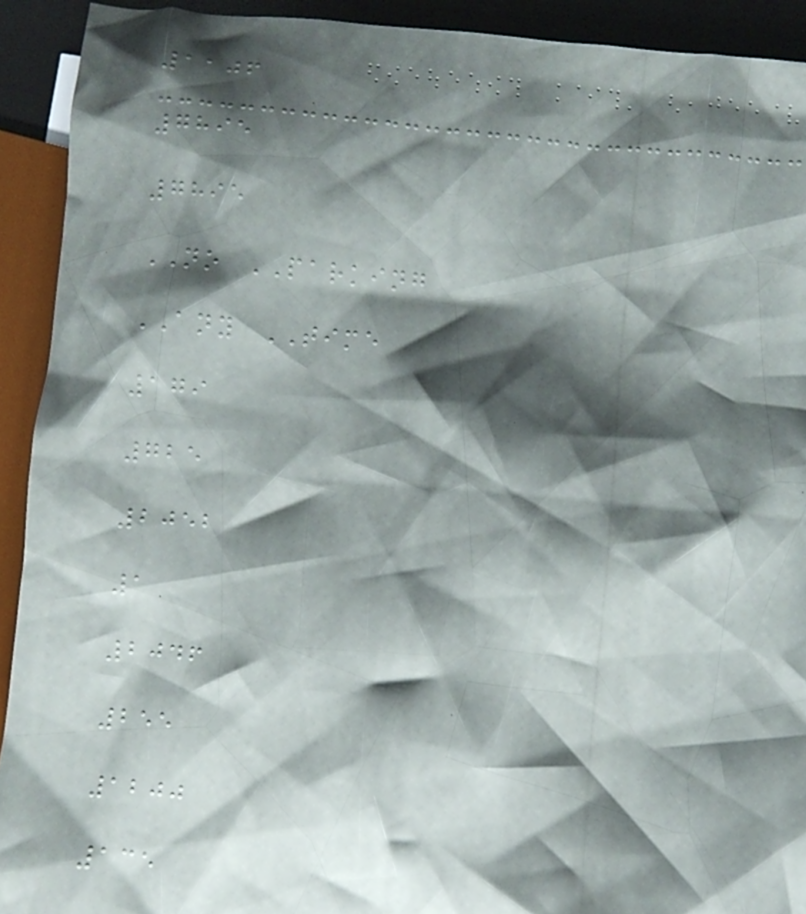1106
7895
7895
NO PARKING
ANY TIME
179
725
2052
1
2046
255
1200
135
